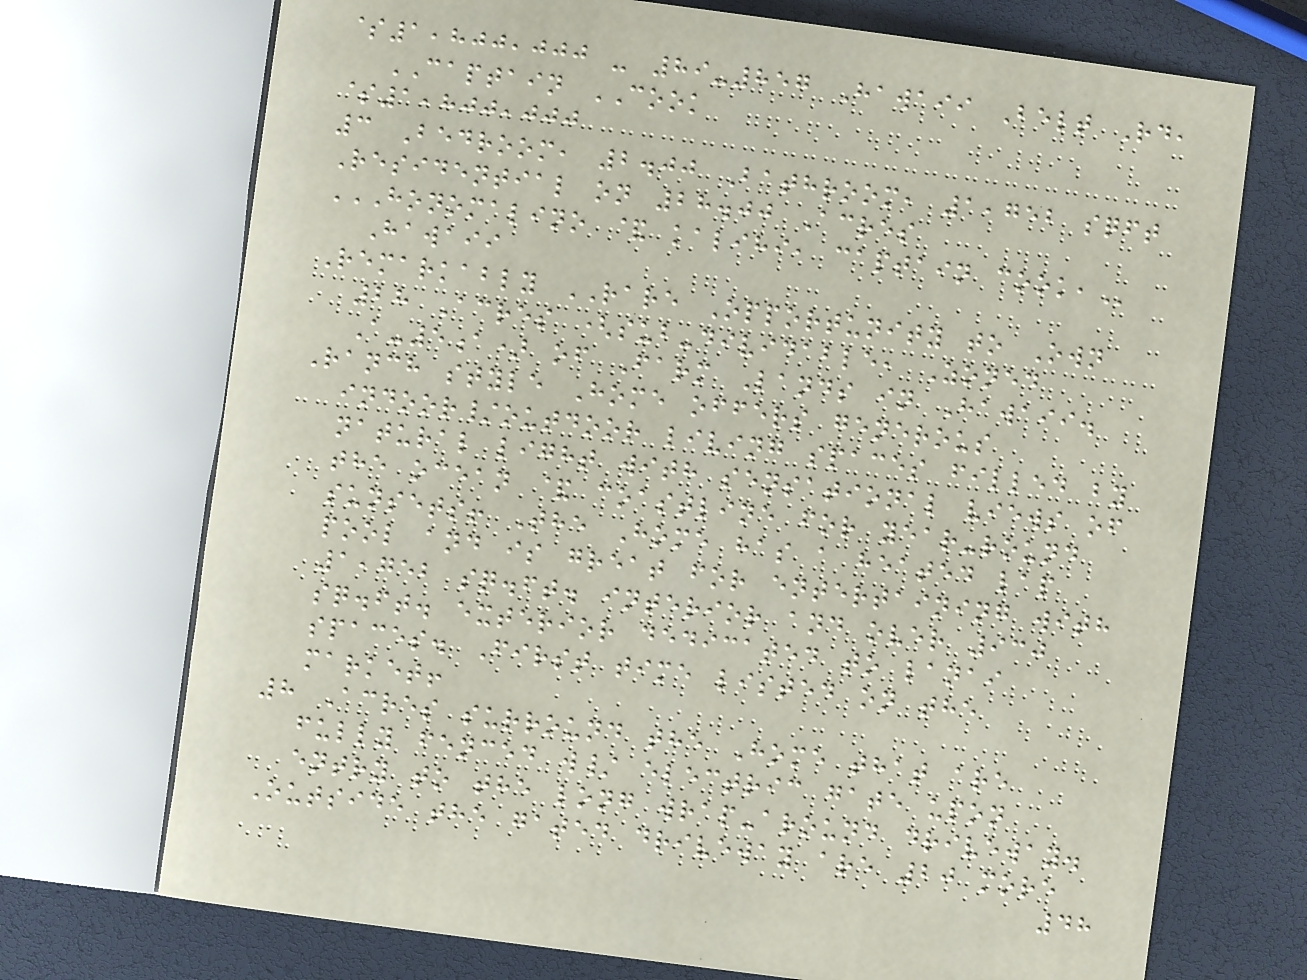$1,800,000 - 89-857 Hawaii Belt Rd,
CAPTAIN COOK
$1,800,000
3 Bedroom, 2.00 Bathroom, 1,752 sqft
Residential on 28.00 Acres
HONOMALINO & KALIHI, CAPTAIN COOK,
Hawaii
Remarkably RARE Opportunity to Own
28 Acres (sub-dividable, Zoned
A-5a) of Farm Lands in Hawaii.
Ranch style Home offers generous
indoor/outdoor living spaces filled by
natural light with sensational views of
the ocean & coastline for year-round
sunsets! The Home has a heated lap
pool and is great for entertaining with
1,752 sq.ft. interior and over 930
sq.ft. exterior dedicated to lanai
spaces. First time listed on the
market!
8 Acres surround the Home that are
fully fenced w/ electric gate upon
entry to the long wrap-around driveway.
Outside the gated driveway are 20 more
48
